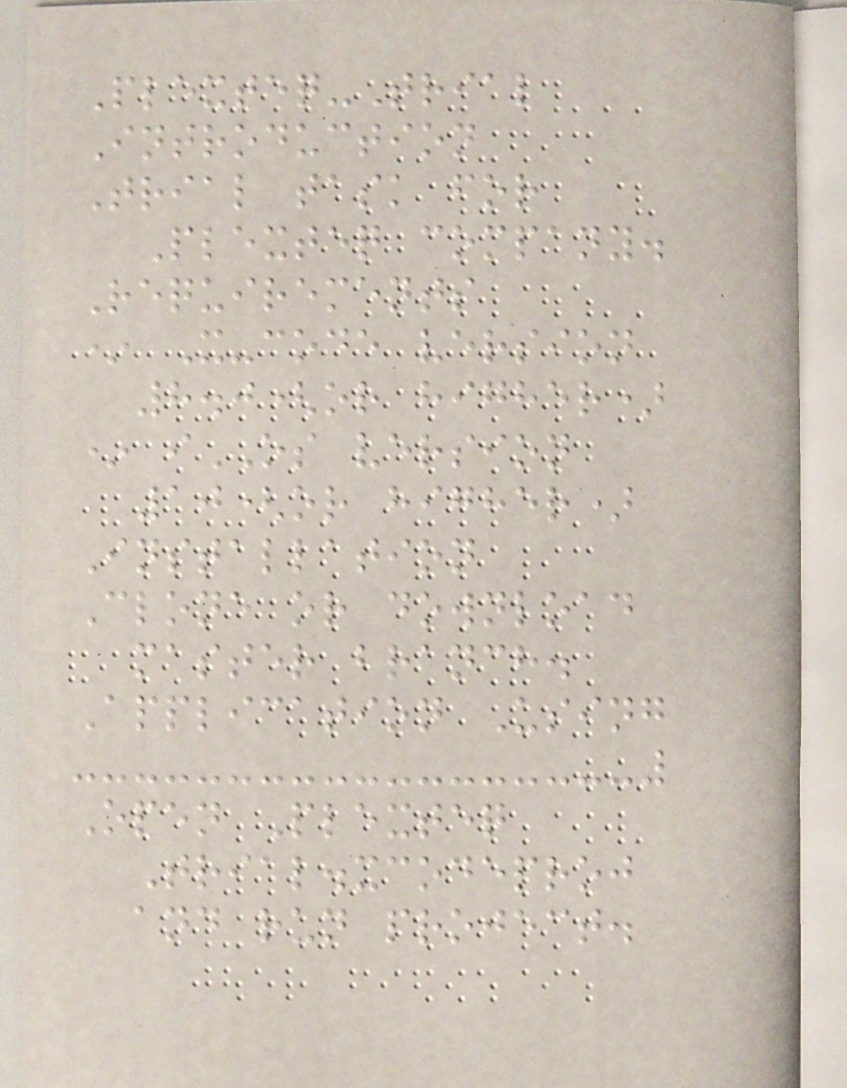Plexteq-Trial
Introduction
Trial task for
Plexteq company.
Requirements
* X-code version
8.0(or higher)
* iOS version
10(or higher)
Installation
Clone or download
master branch.
Application Using
Open Plexteq
Trial.xcodeproj
and run project.
